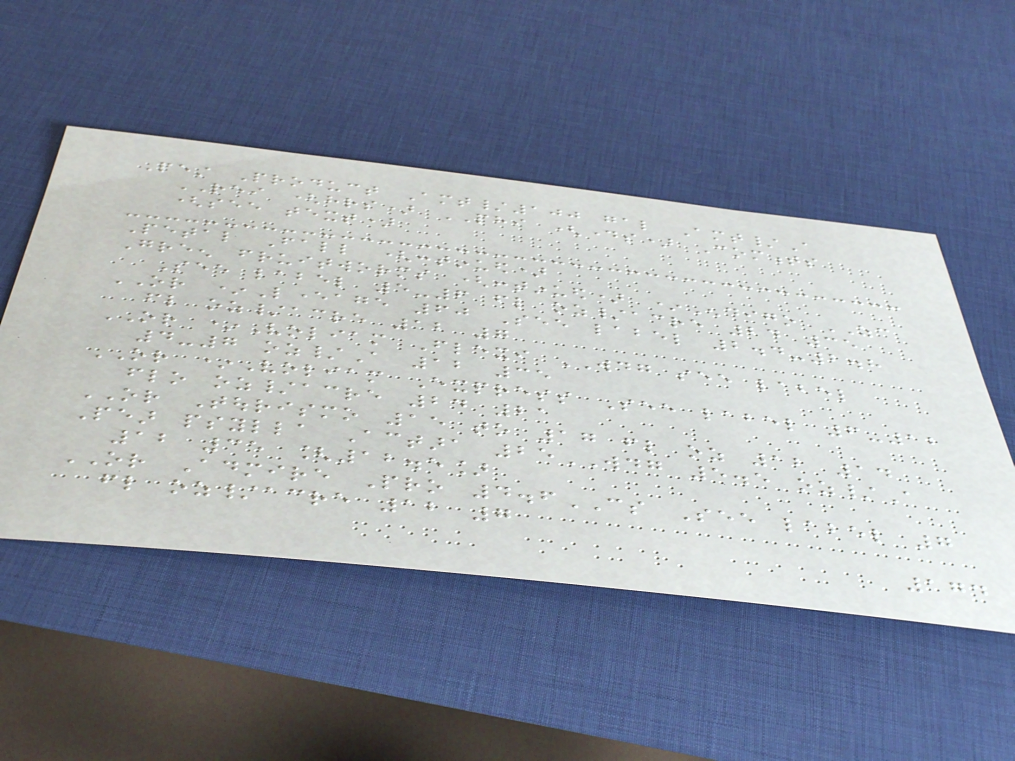Pest Product Amt/100 gal Amt/A
REI (hrs) PHI (days) Comments
(see text)
Petal Fall (continued)
Green fruitworms (continued) *Endigo ZC
See label 5-6 fl oz/acre 24 35
OR *Leverage 60 See label 2.4-2.8
fl oz/acre 12 7
OR *Voliam Flexi WDG see label
4-7 oz/A 12 35
OR *Voliam Express See label 6-12
flo oz/acre 24 21
OR Tourismo 15 to 17 fl oz 12 14
Pear psylla Actara 25WDG 5.5 oz/A
12 35 [12.5]
OR Admire Pro 4.6CS See label 7
fl oz/acre 12 7
174
